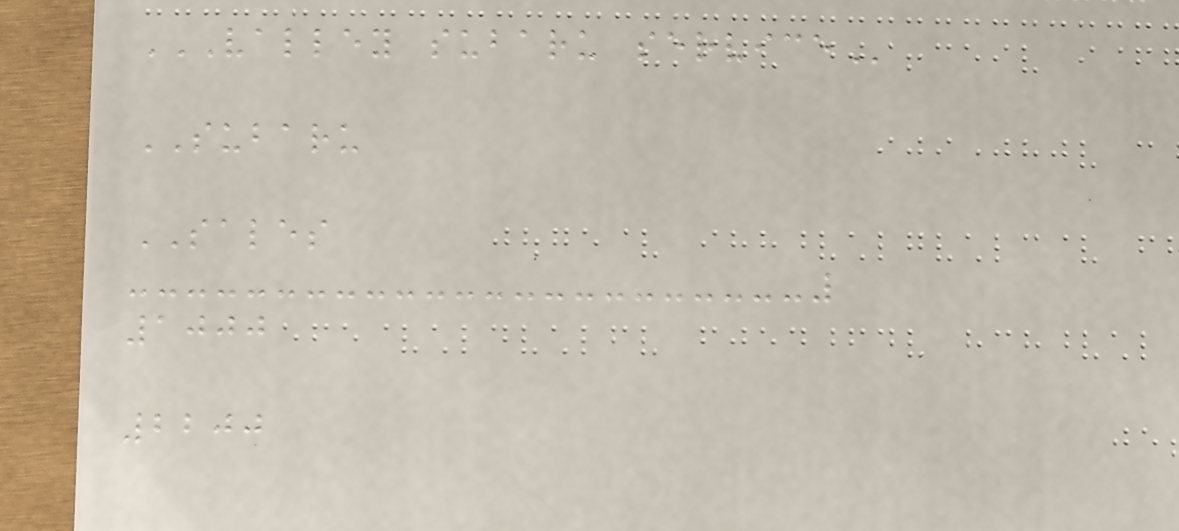VALLEY SUBARU SERVICE
SUBARU
SALES
1000
2200
